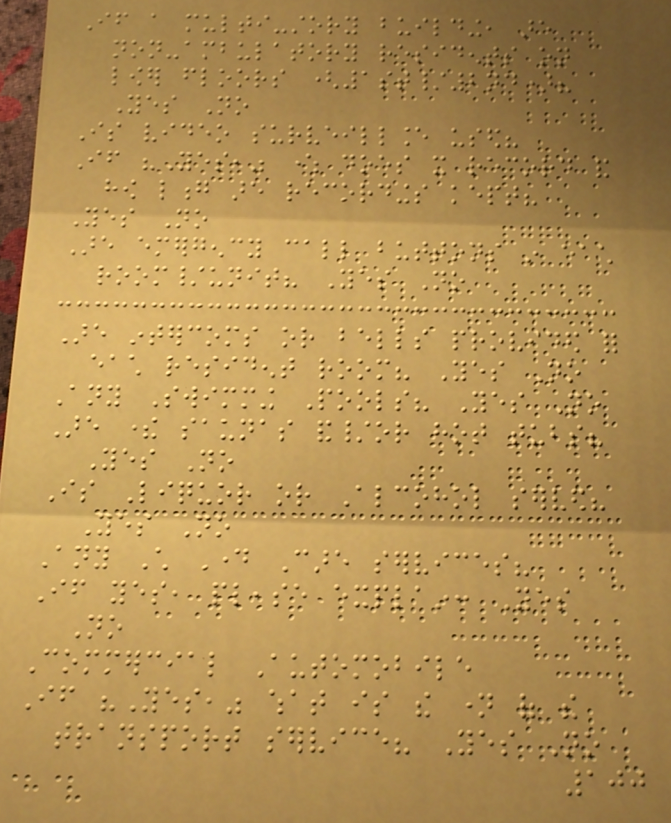If a multi-story building, are
non-ambulatory residents on
lower floors (1st/2nd)?
Yes No
Is video surveillance used?
If "Yes," where does it record and
how long are recordings kept?
Yes No
Are emergency call buttons in each
room/unit? Yes No
Are intercoms or bells provided for
each resident room? Yes No
Any Swimming Pools? Yes No
Are there saunas and/or hot tubs?
Yes No
Is Liquor or Alcohol served?
Yes No
Any Child Day Care services?
If yes, please explain: Yes
No
Commercial Automobile
If "Yes," what is the name of the
transport service? Yes No
100
